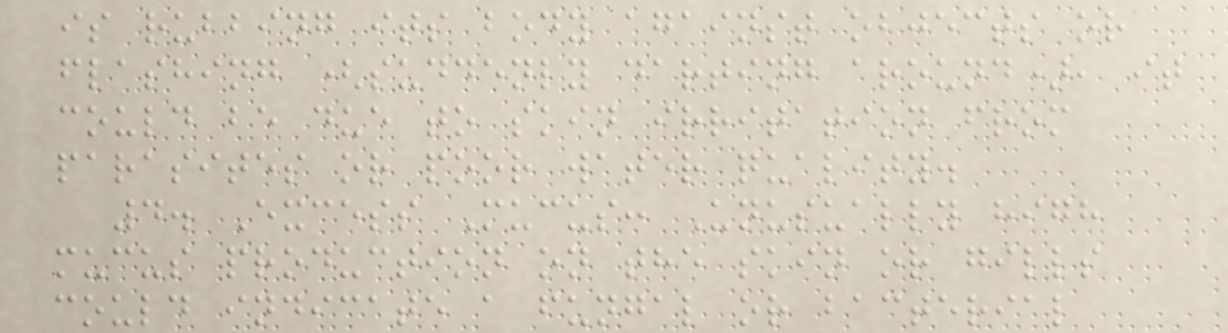is rubbing its body against objects or
flashing (suddenly darting around), it
could be due to skin irritation from
parasites or poor water quality.
4. Excess Mucus: Unusually high
mucus production on the skin or gills
could indicate a fungal or bacterial
